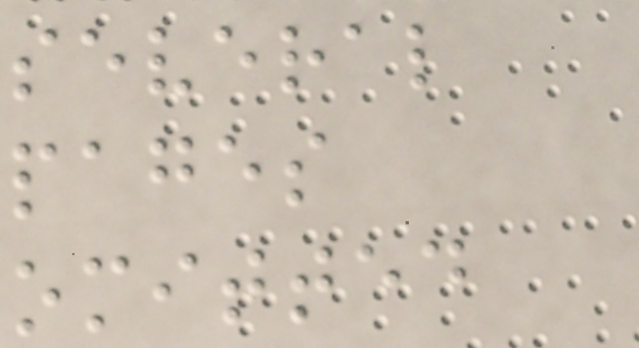several
pages
omitted
